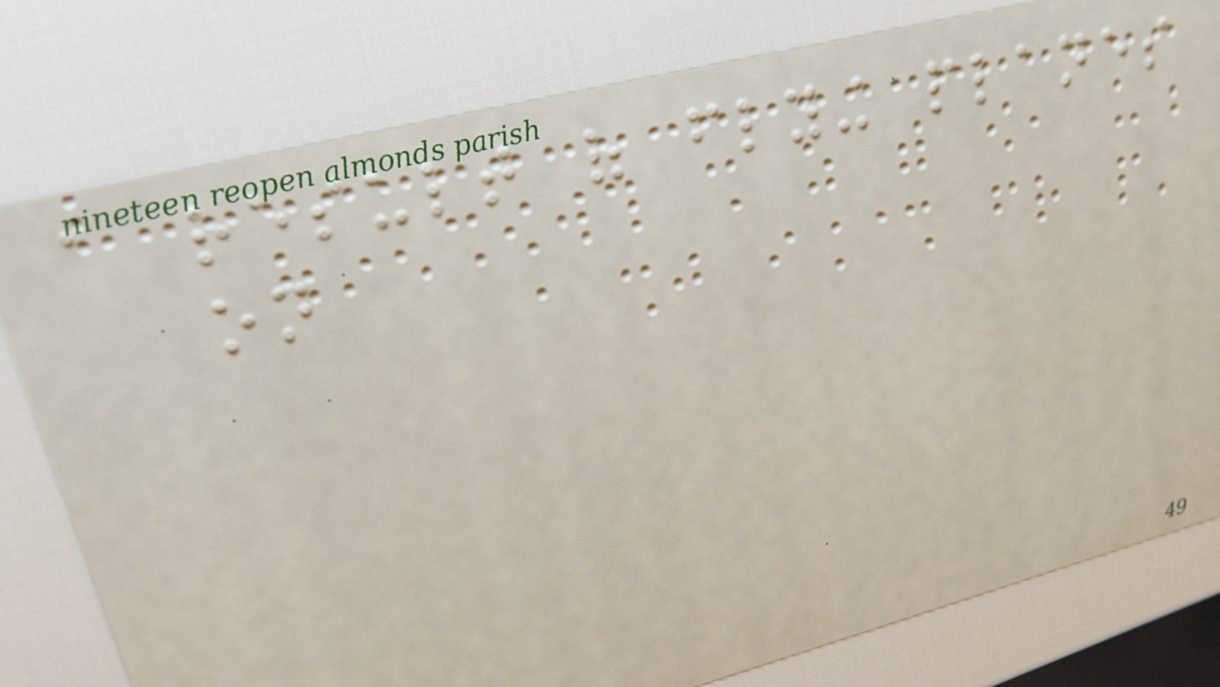a result of flying planes
on
